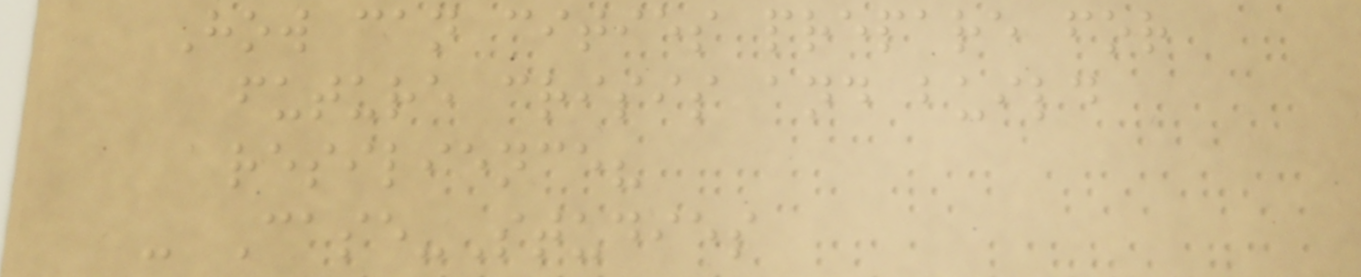How can cities prepare for
future crisis and build
resilience?
- Case-Studies
